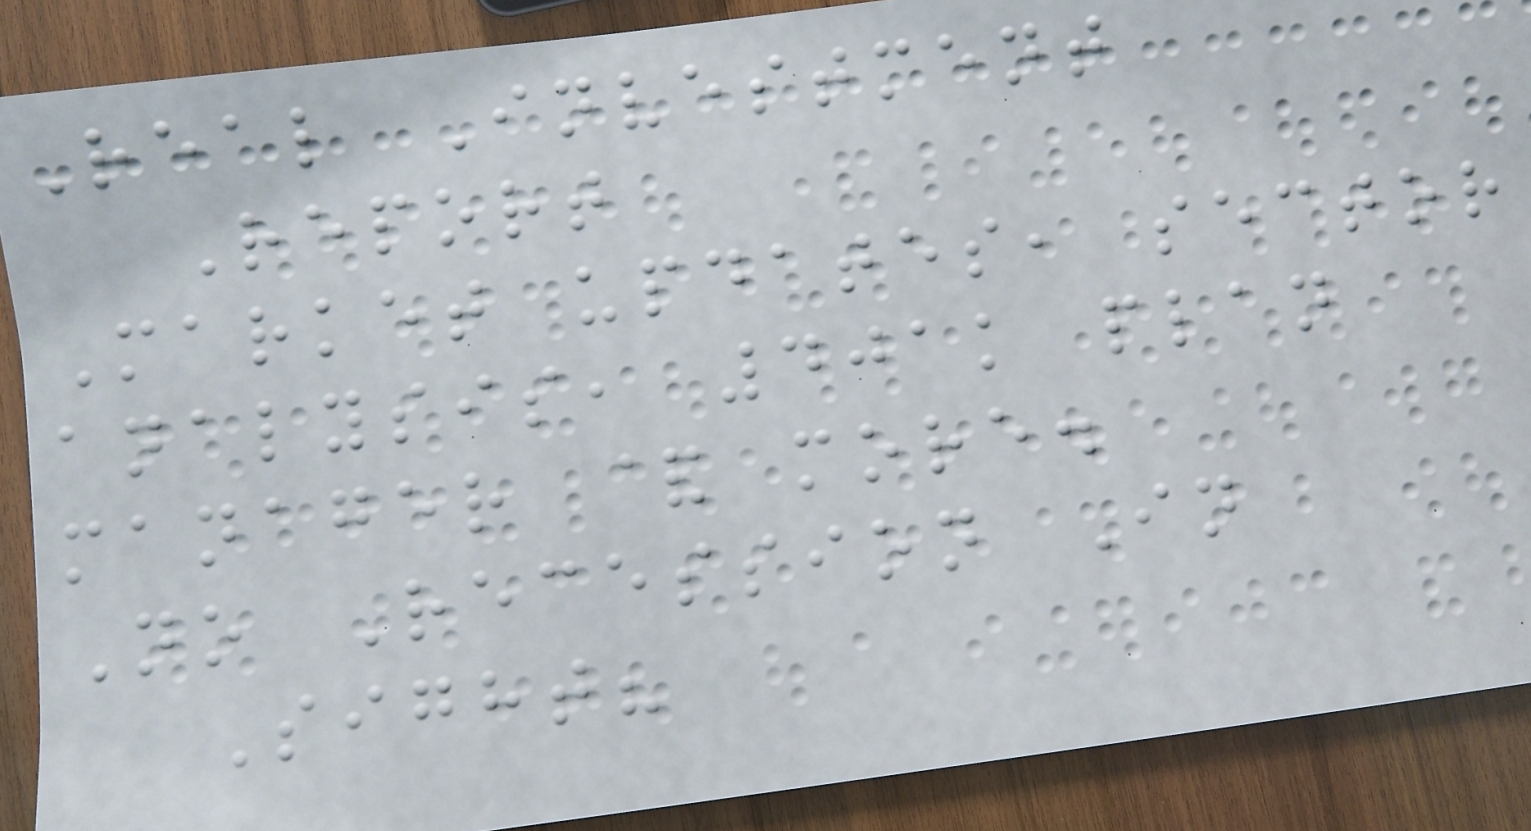Real Investment
Report
Market updates, sector
analysis, 401k plan
manager & more.
No Recession In
Sight?
